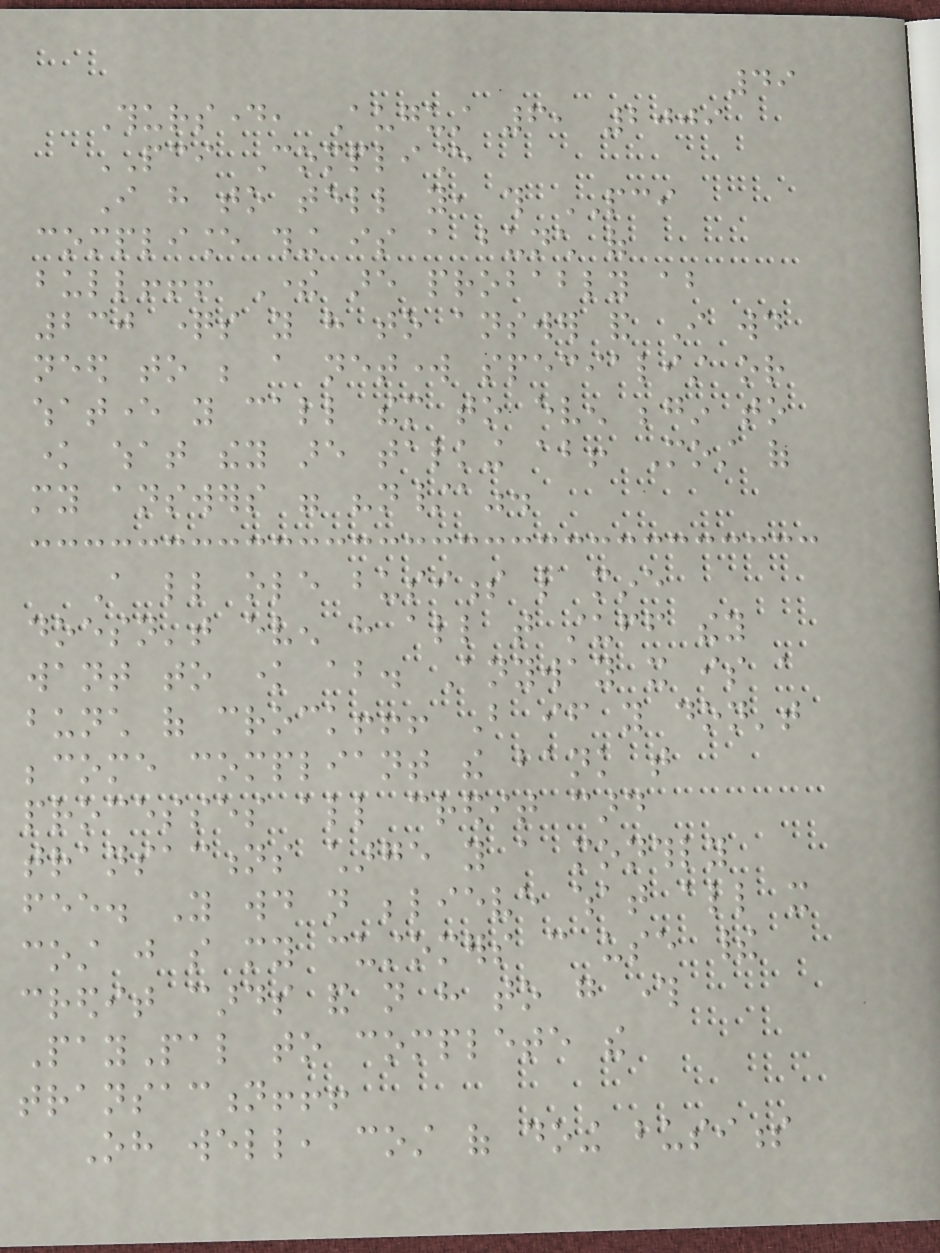49
Thursday, August 6, 2009
PCI Compliance
I have to tell you, this PCI
compliance thing is a bunch of
bull!!! There are probably about
230 questions you have to answer and I would
need to be a network specialist or
whatever you call them to even begin to
know what they are talking about! Most of
my answers were "n/a".
A little ole business like mine
doesn't even have all that stuff they
want to know about. Anyway it is a
bunch of crock!!! But if you don't
become compliant the bank that
processes all credit card
transactions charge you a monthly
fee. You would not believe what all it
cost just so my customers can use their
credit cards and not have to go through
PayPal to complete the
transaction!!!
Oh well, cost of doing business
